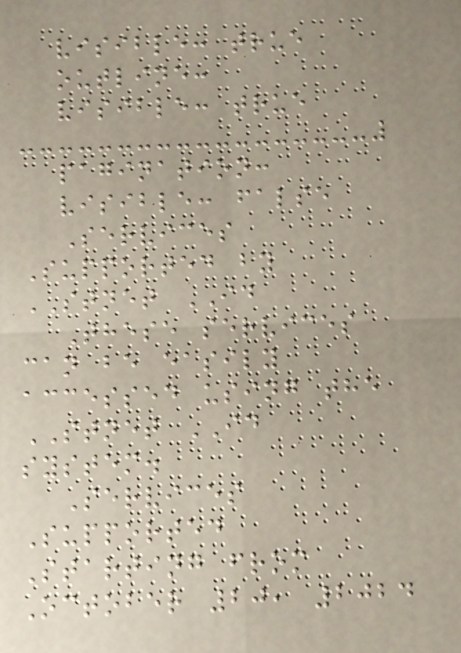visible: true
outline:
visible: true
pagination:
visible: false
Services
Supported by
STNET ID
These services
can be easily
accessed using the
STNET ID
system.
Services
Supported
Starting from
October 20, 2024
